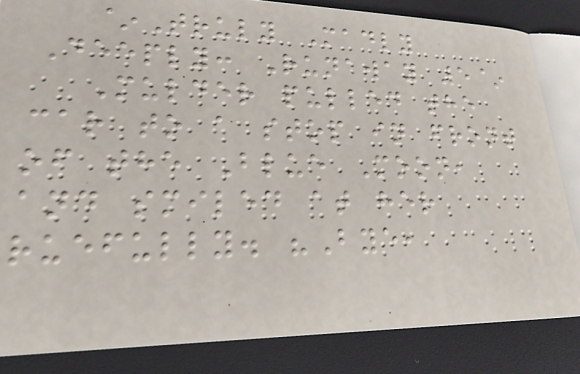~Truly Madly
Deeply: Runaway 5~
Mulder pulled the
car to a stop in front
of the Blue Moon,
and smiled at her
ruefully. "Bye,
